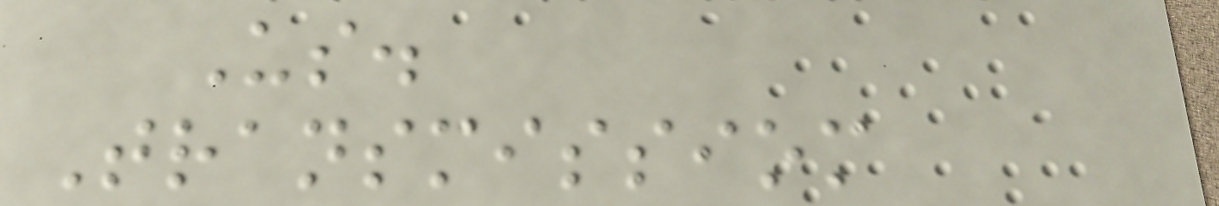Us.
Transmissiom
